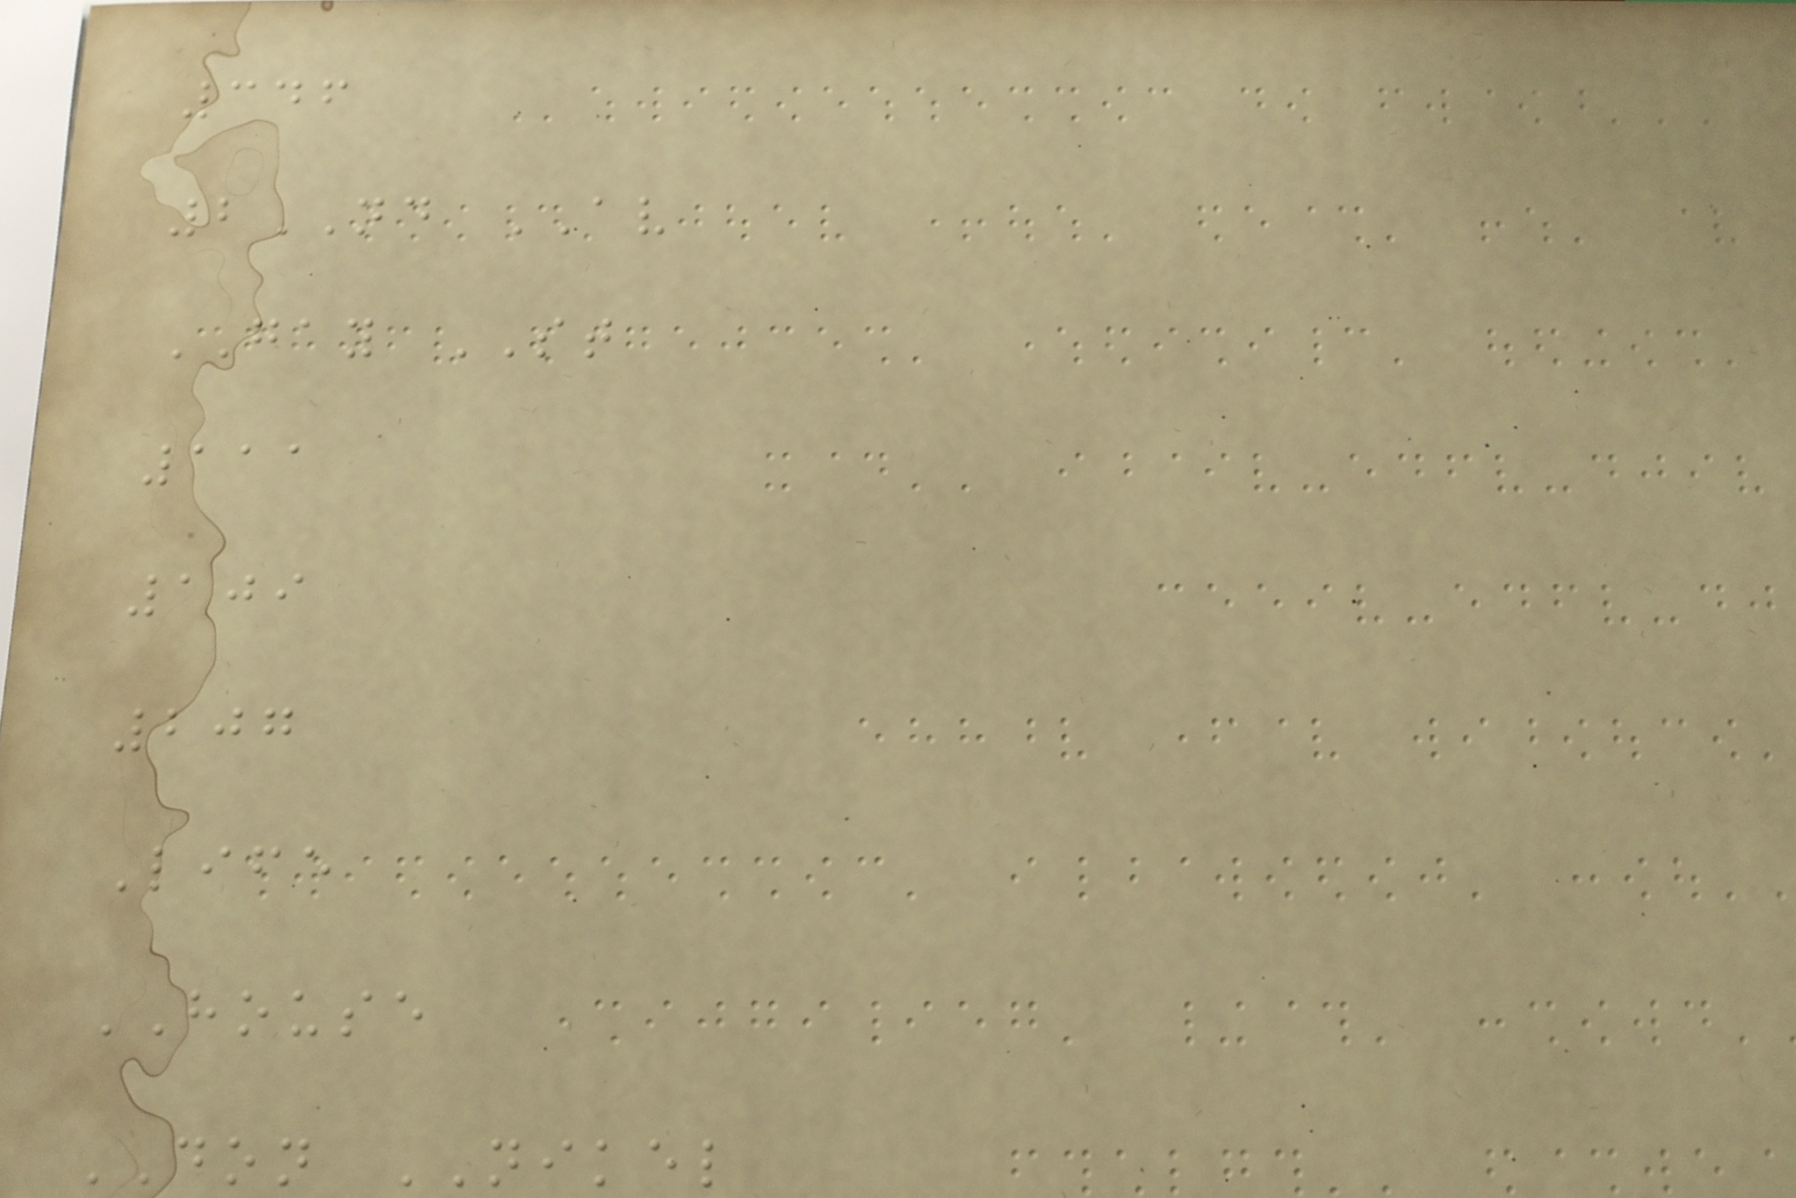346
2ND AV
GAY ST
111
109
207
Life
HOUSE
DON NIKEL
